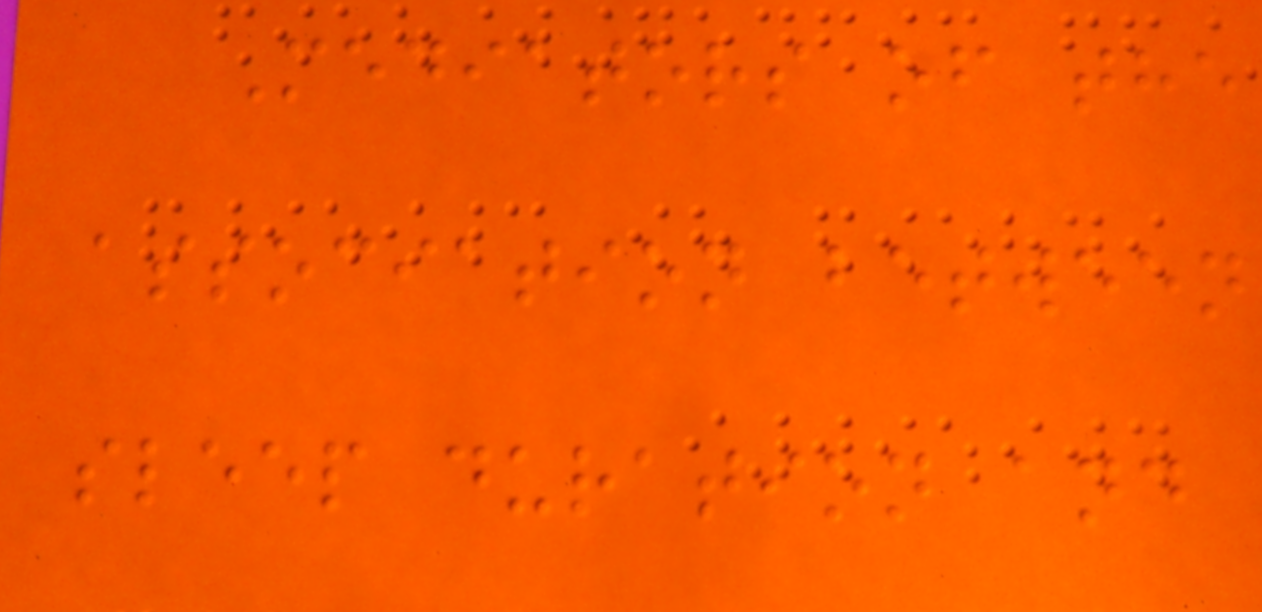Mediators of the
association between
sleep duration and
